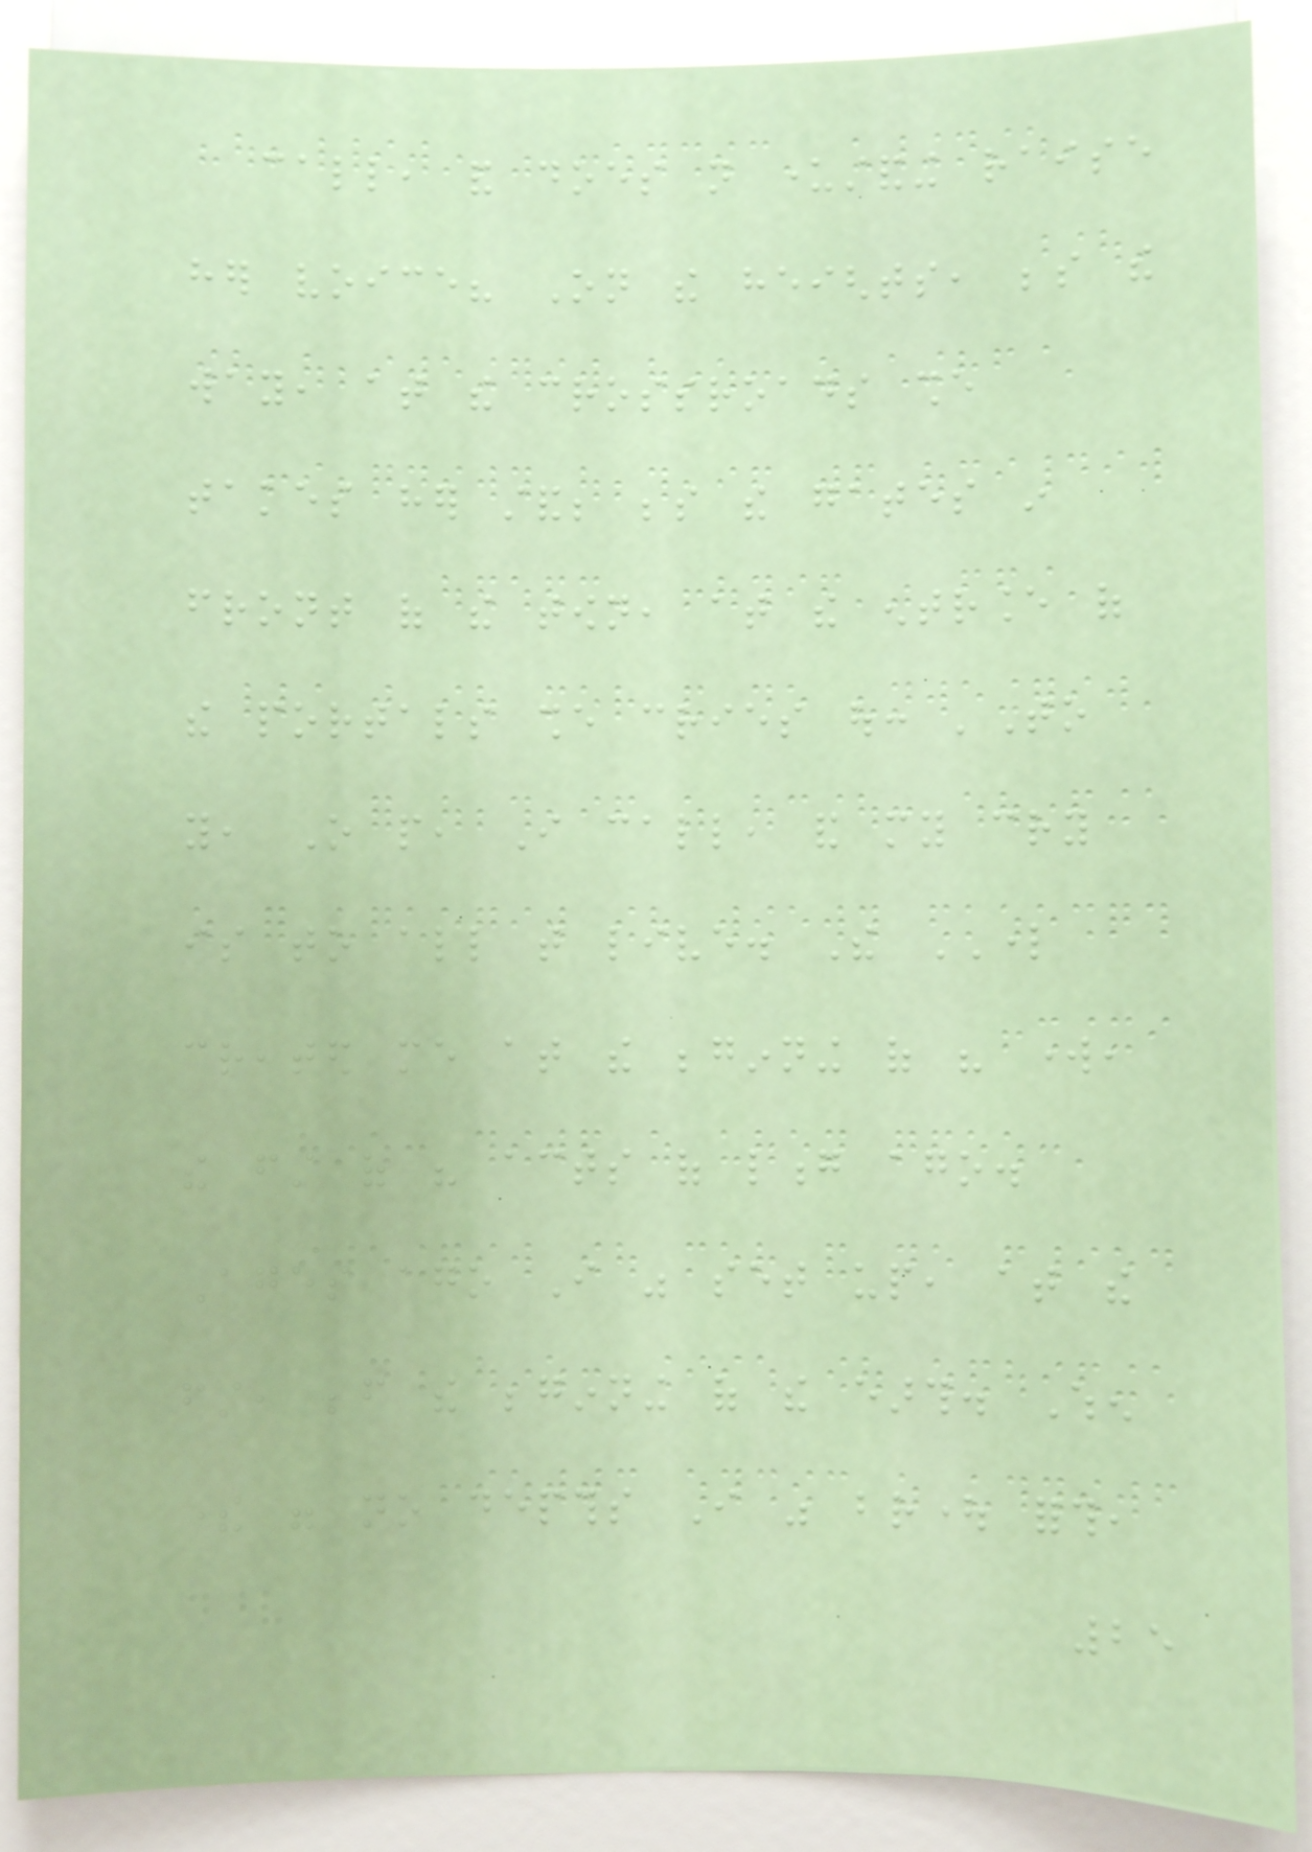call, and does not understanding raise
her voice? On the heights, beside the
way, at the crossroads she
takes her stand; beside the gates in
front of the town, at the entrance of
the portals she cries out: 'To
you, O people, I call, and my cry
is to all that live. The LORD
created me at the beginning of his work,
the first of his acts of long ago.
Ages ago I was set up, at the
first, before the beginning of the earth. When
there were no depths I was brought forth,
25
